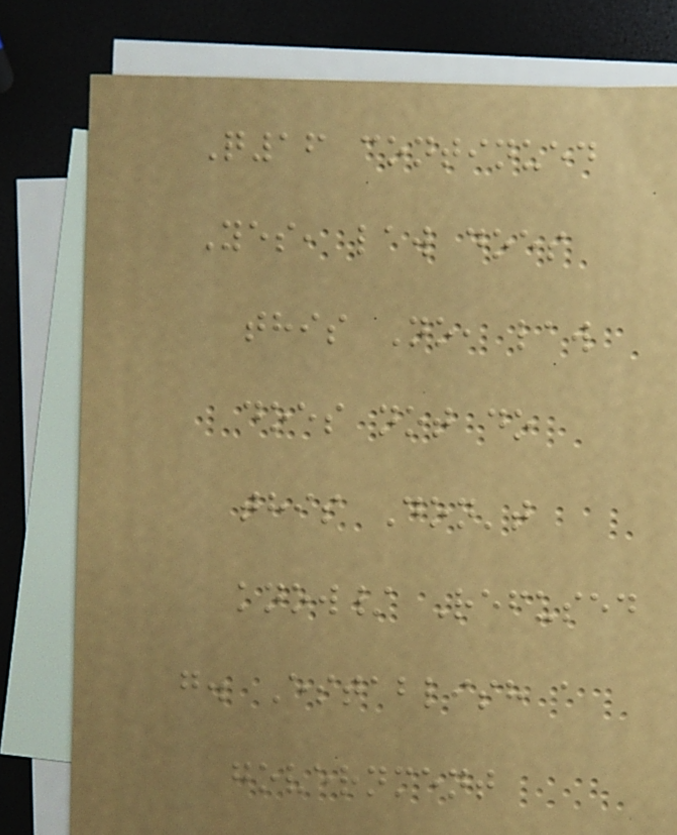Q16 continued
Yes, law does
this No, law
does not do
this Don't
know/ Refused
g. Establish a
government
